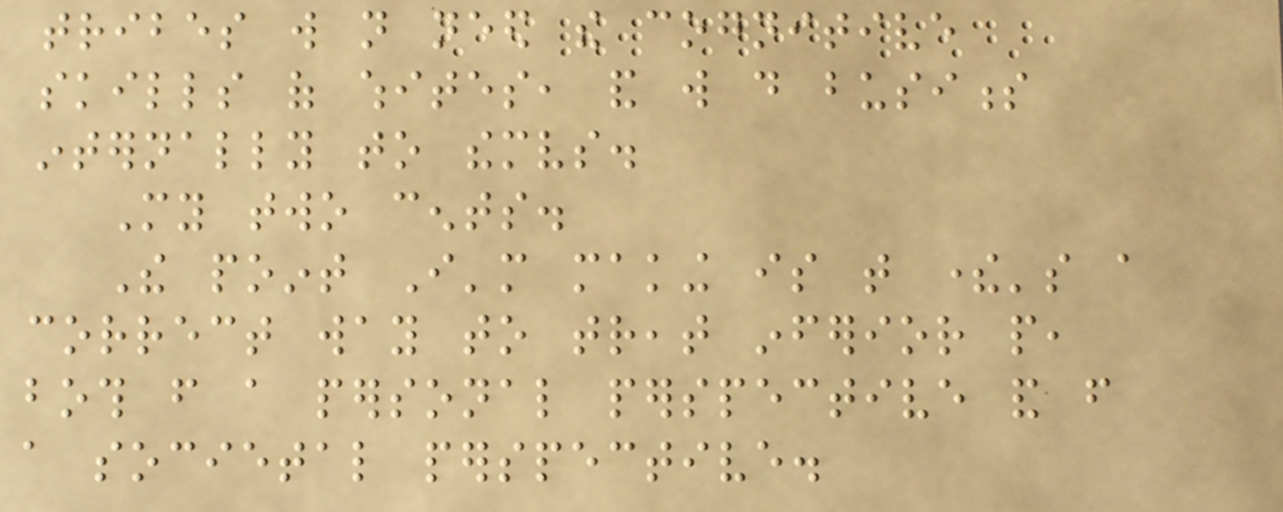tribes will not need the cognitive
skills of whites, and will do business
internally to themselves.
My two cents.
The point I'm making is that there's a
correct way to treat inferior people,
both from a personal perspective and from
a societal perspective.
